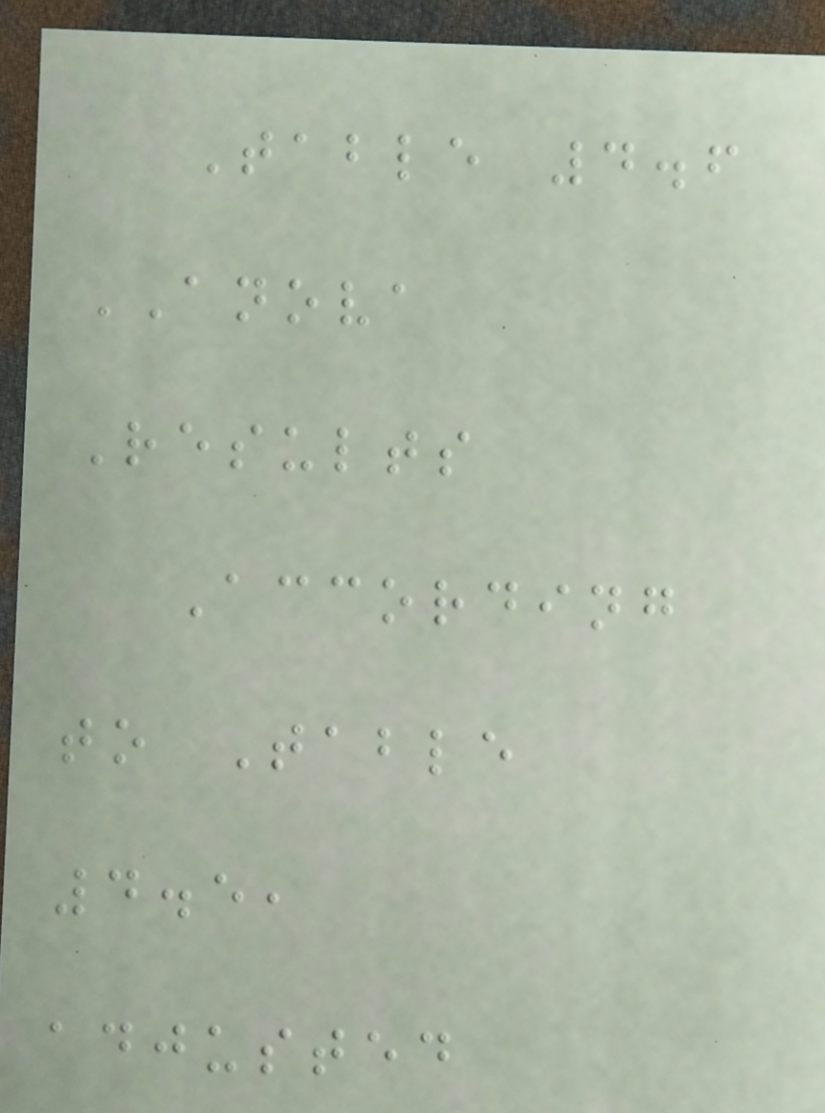Table 4.6
ANOVA
Results
According
to Table
4.5,
adjusted
